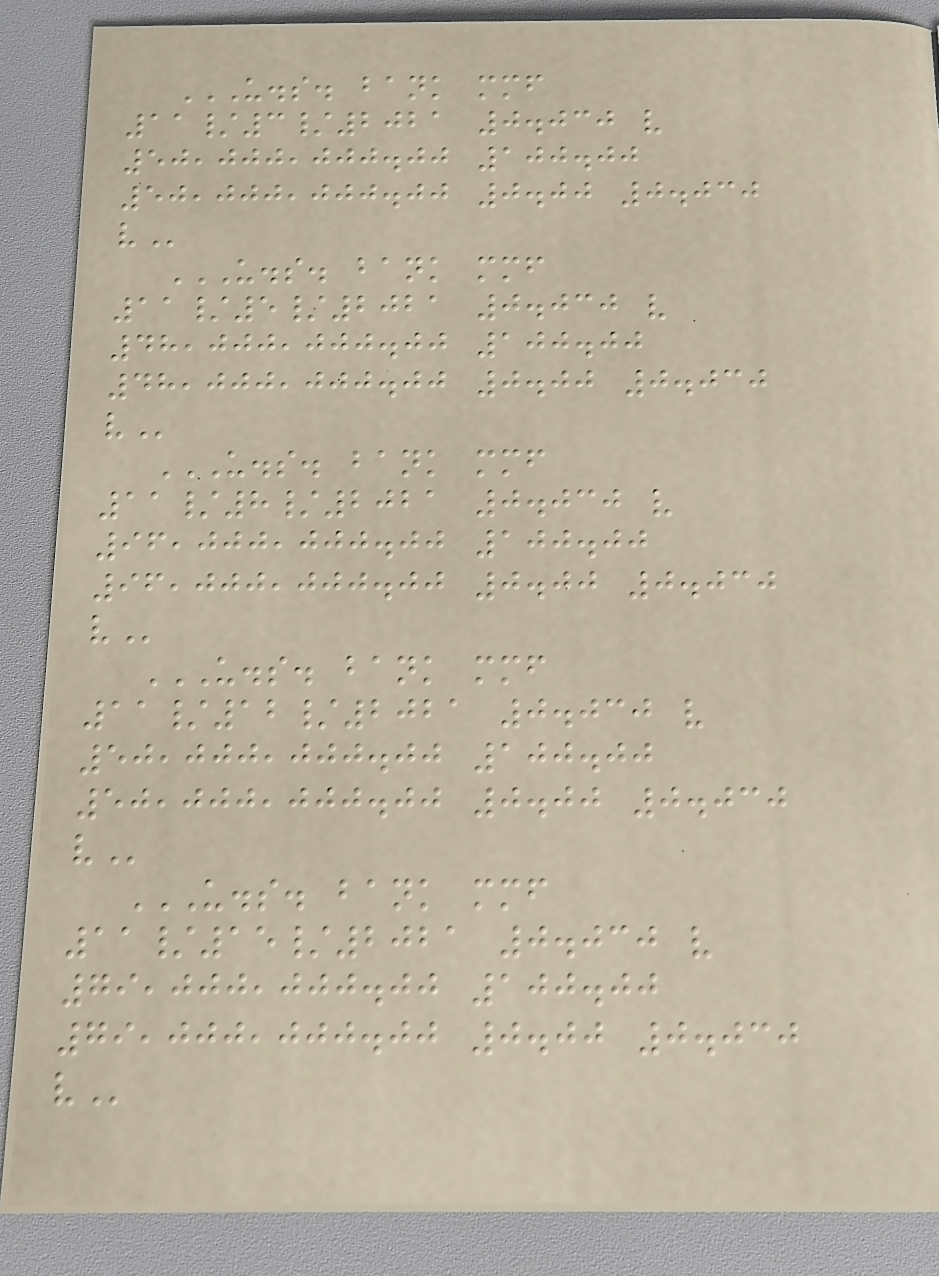U.S. BANK MMF
11/3/2021 0.030 V
50,000,000.00 100.00
50,000,000.00 0.00 0.030
V
U.S. BANK MMF
11/5/2021 0.030 V
48,000,000.00 100.00
48,000,000.00 0.00 0.030
V
U.S. BANK MMF
11/8/2021 0.030 V
96,000,000.00 100.00
96,000,000.00 0.00 0.030
V
U.S. BANK MMF
11/12/2021 0.030 V
50,000,000.00 100.00
50,000,000.00 0.00 0.030
V
U.S. BANK MMF
11/15/2021 0.030 V
79,000,000.00 100.00
79,000,000.00 0.00 0.030
V
